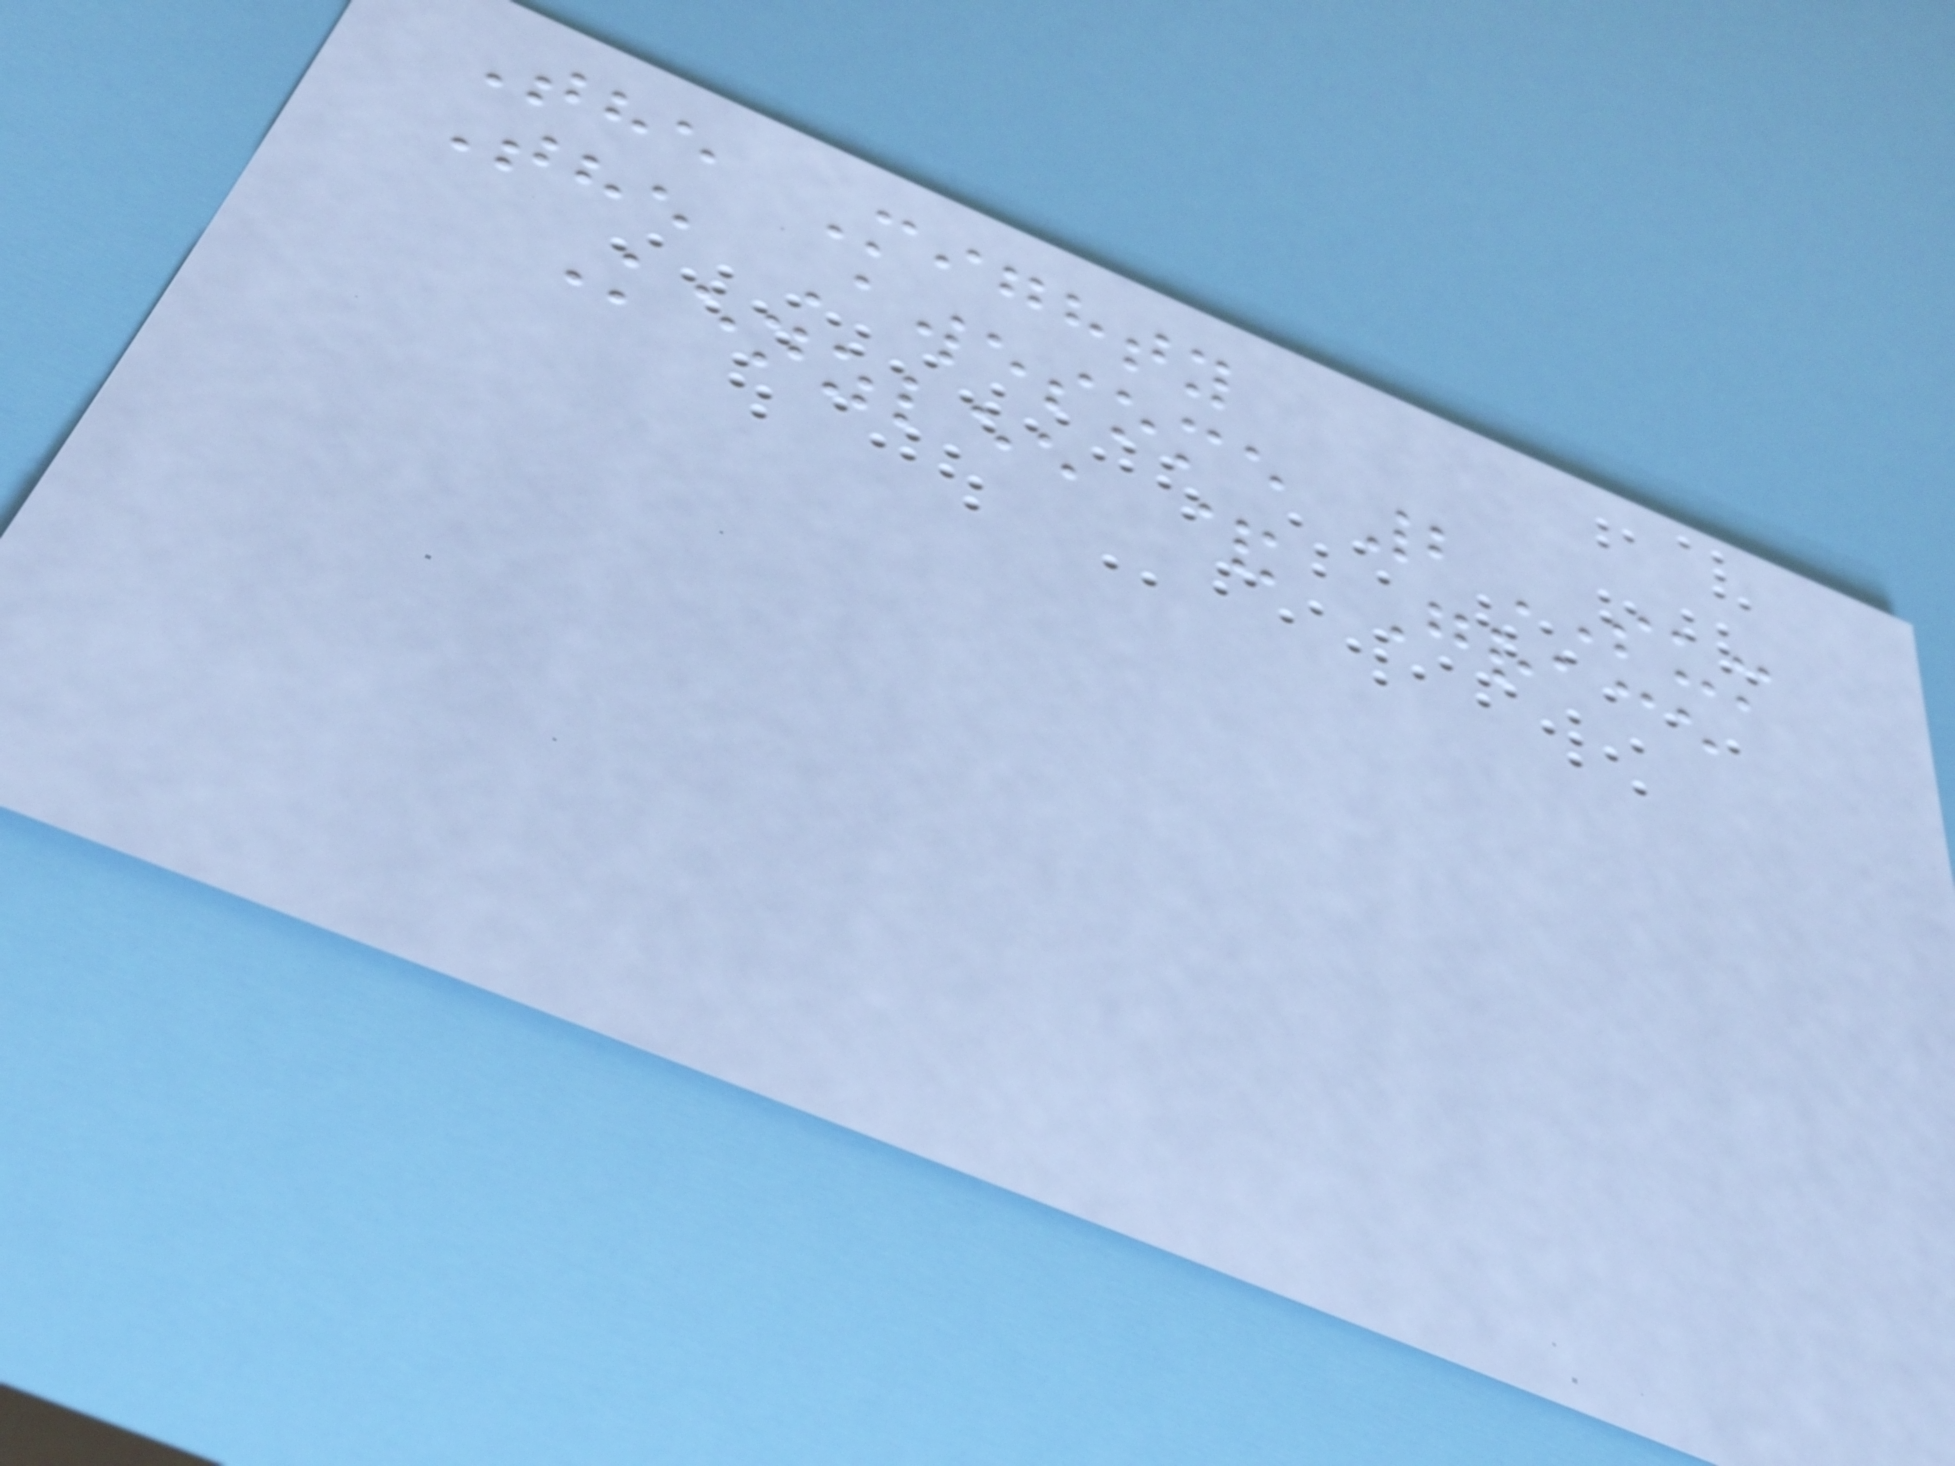The Mighty
The Awesome 2SUM
Kenzlee & Grace
